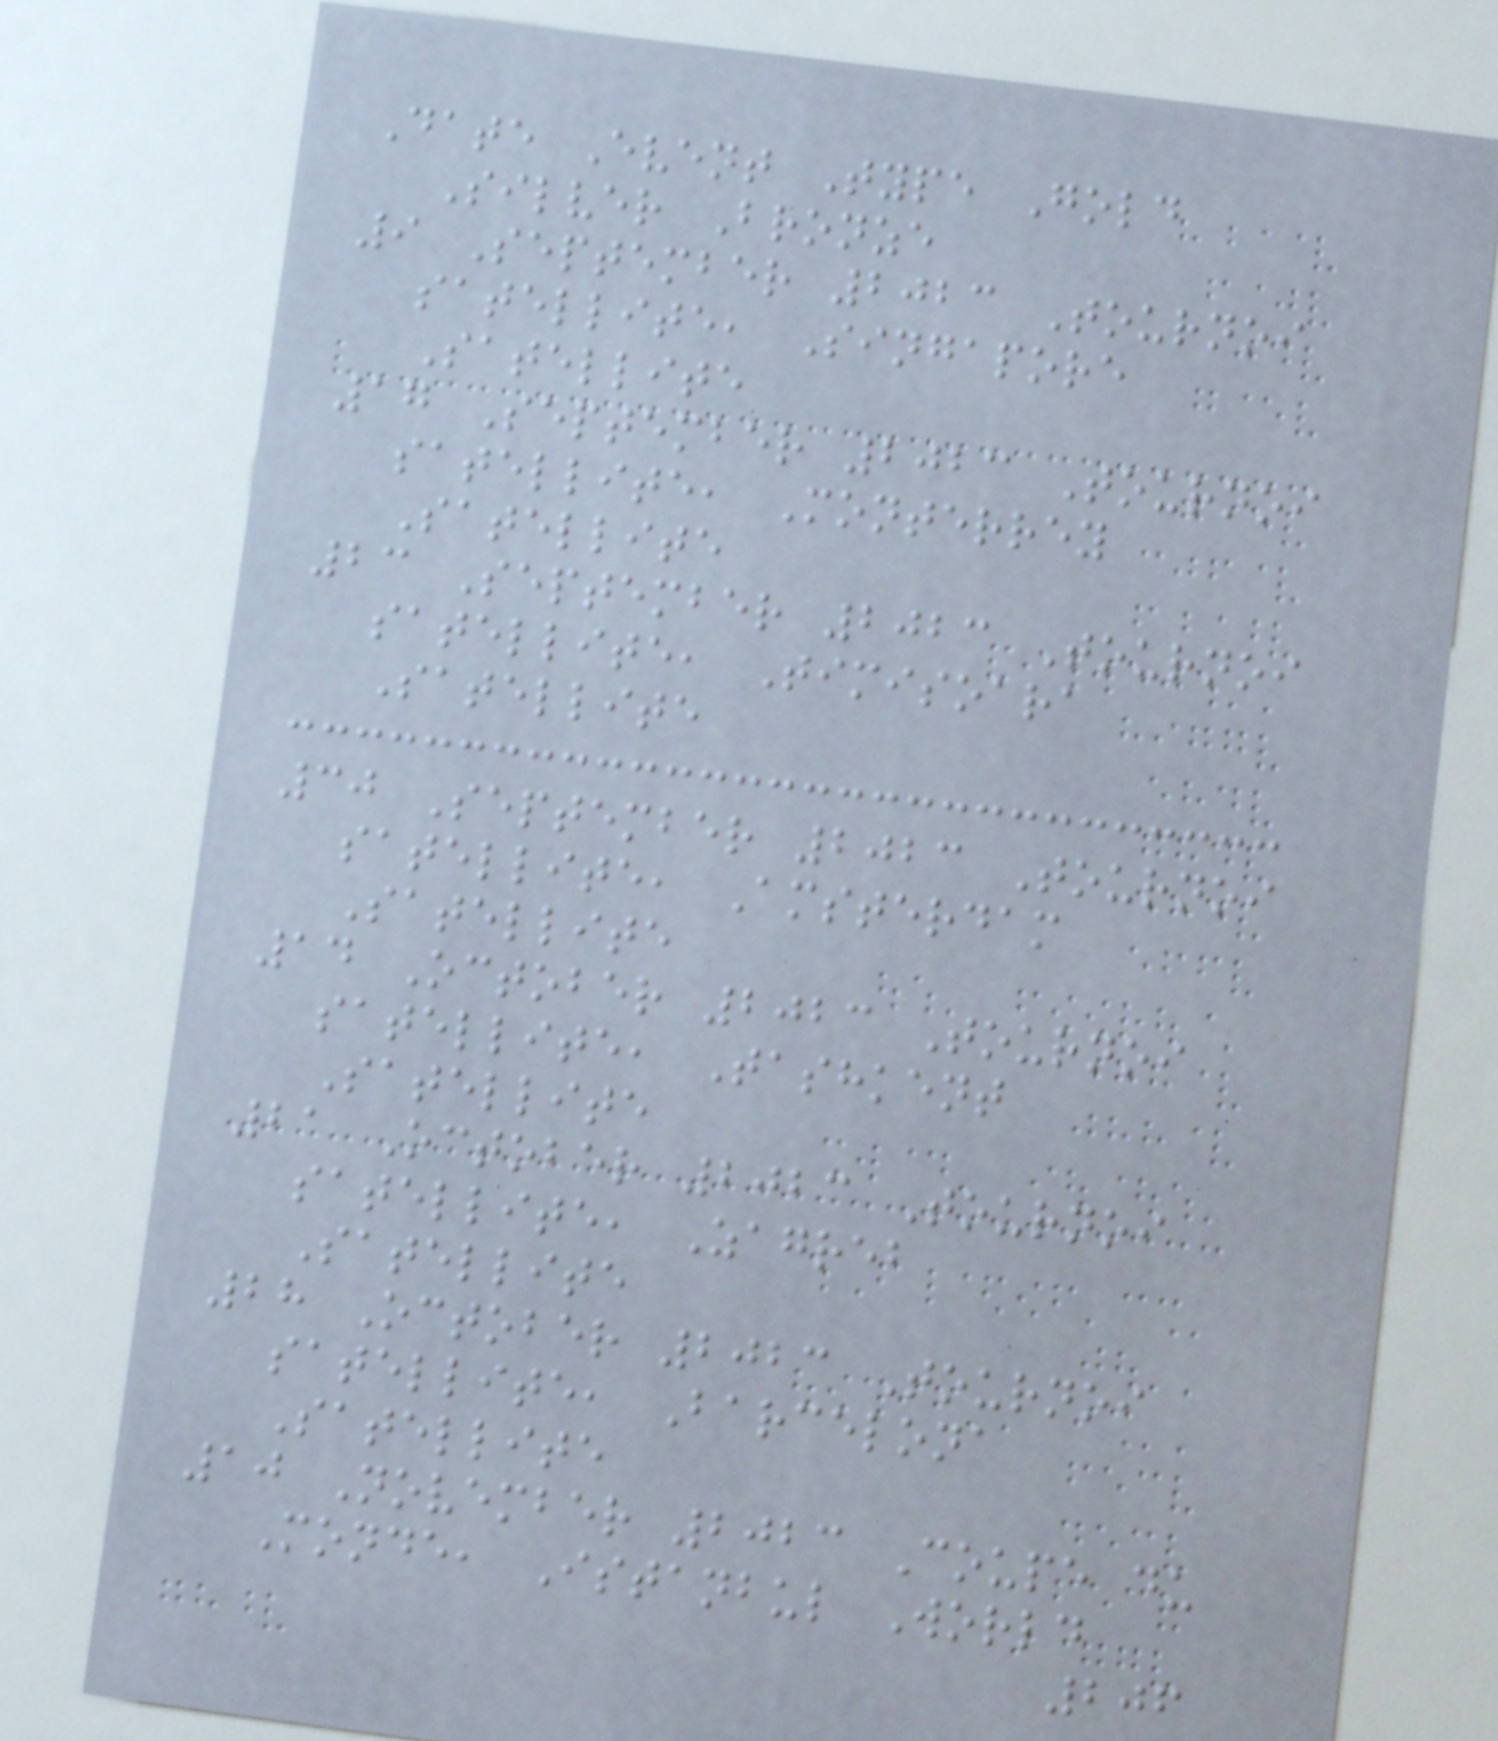Date Event Type Gold
Silver Bronze
9 September 2023 Tournoi
satellite, Singapore
Satellite
17 September 2023 Tournoi
satellite, Monterrey
Satellite
23 September 2023 Tournoi
satellite, Timisoara
Satellite
30 September 2023 Tournoi
satellite, Amsterdam
Satellite
14 October 2023 Tournoi
satellite, Tashkent
Satellite
21 October 2023 Tournoi
satellite, Zagreb
Satellite
28 October 2023 Tournoi
satellite, Barcelona
Satellite
10 November 2023 Coupe du
Monde, Istanbul World
206
